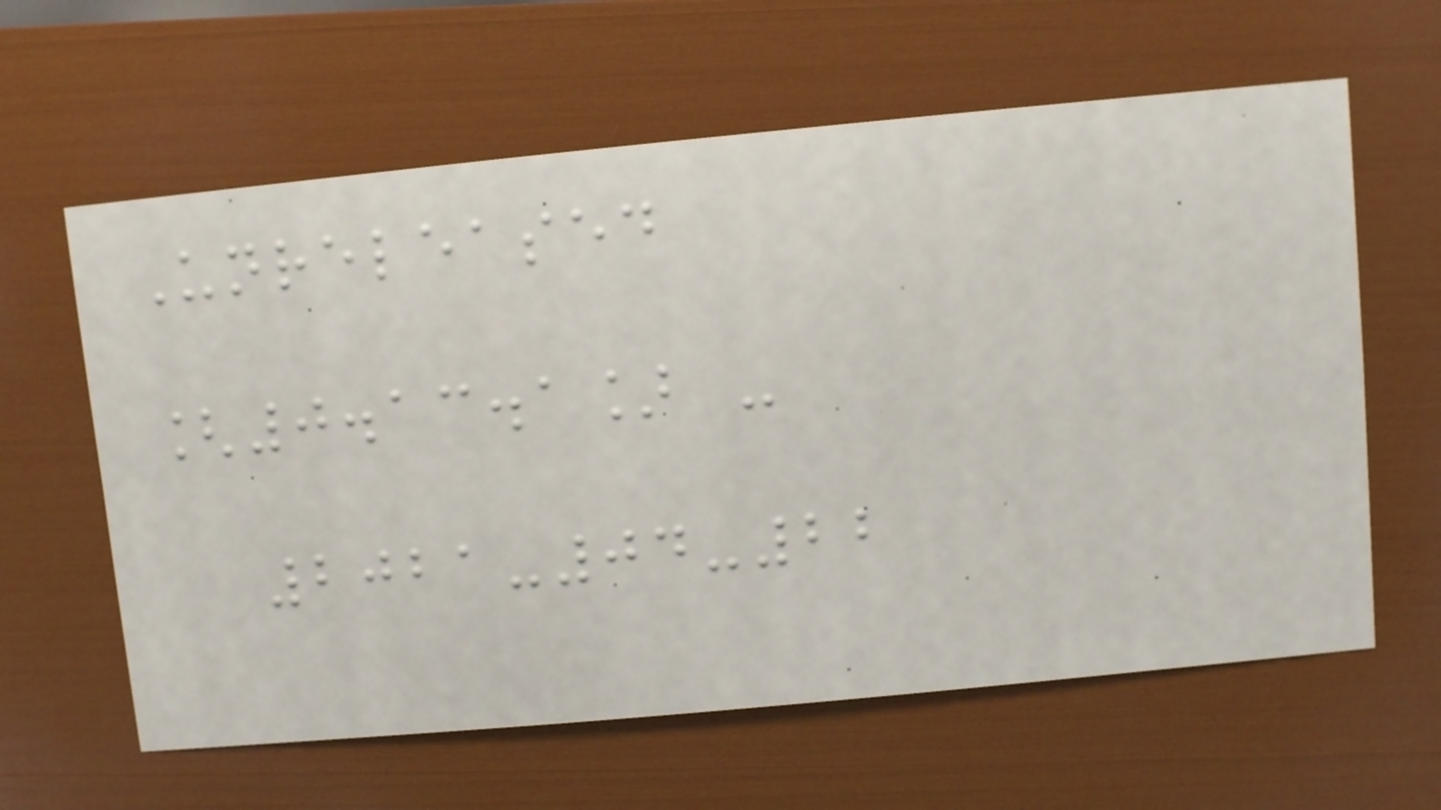Unreleased
[0.13.1] -
2021-04-22
